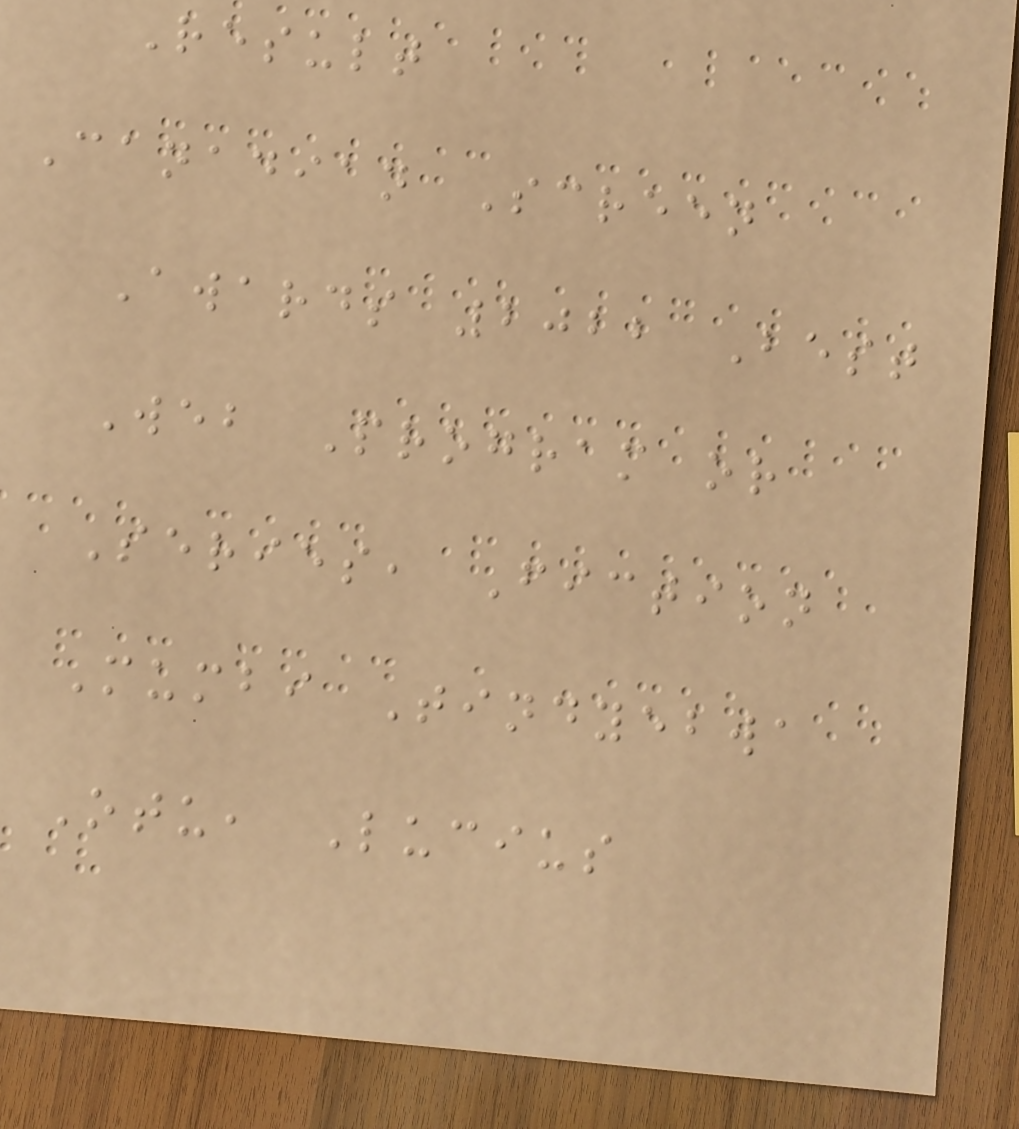Result
Canadian Screen
Awards 2022 Best
Web Program or
Series, Fiction
Mumbi Tindyebwa
Otu, Lucius
